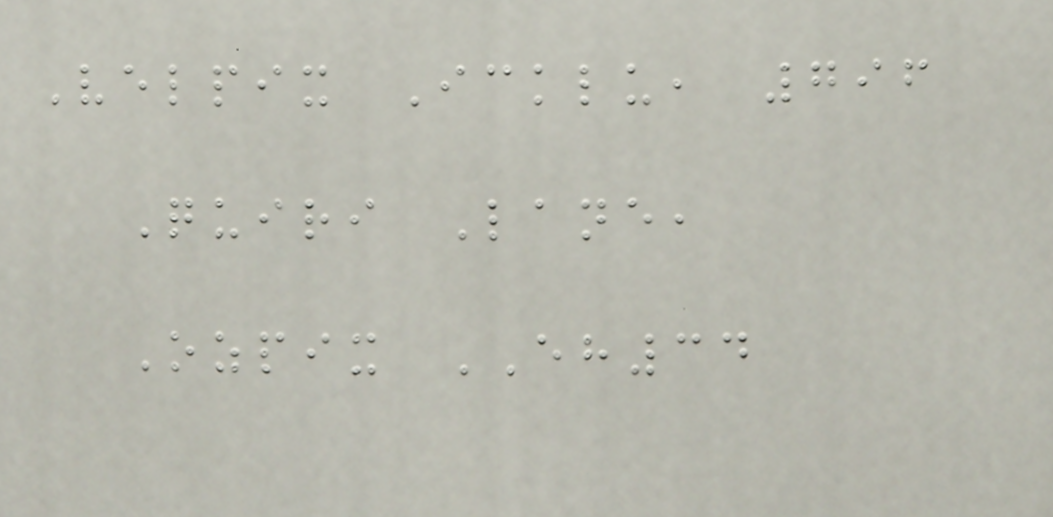Velpix Icklu, 796
Quiri Lane,
Ozpix EH34
